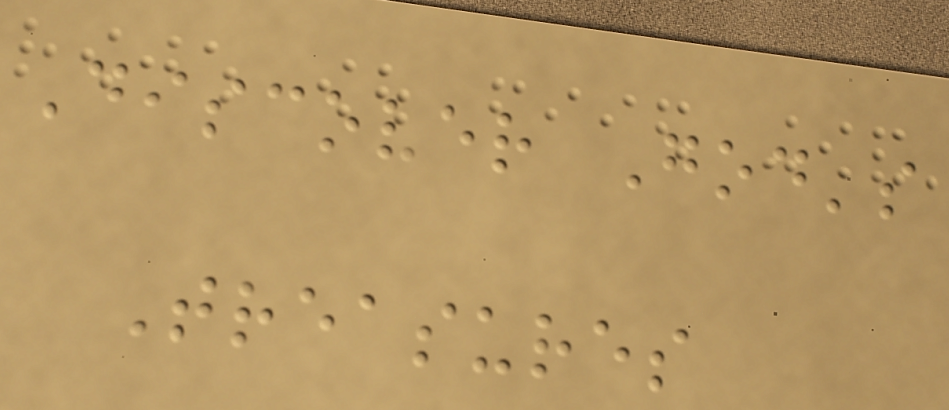Discover God's
Treasures
